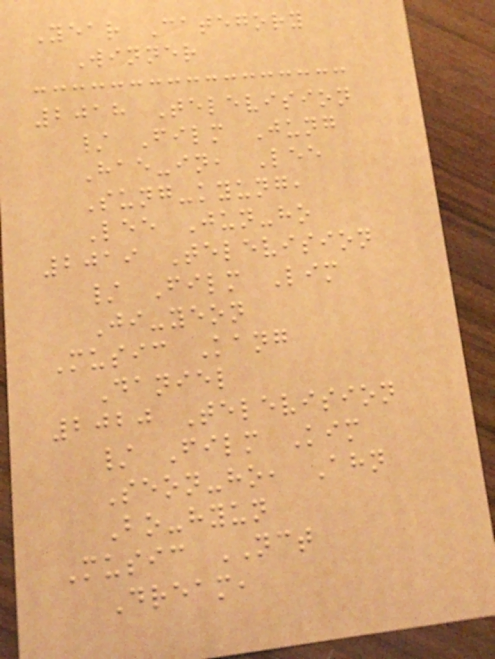Year Category
Winner
2018 Television
/ Film Jung
Hae-in, Lee
Sung-kyung,
Lee Jun-ho
2019 Television
/ Film Lim
Ji-yeon
Music Kang
Daniel
2020 Television
/ Film Kim
Seon-ho, Ahn
Bo-hyun
Music NCT
Dream,
